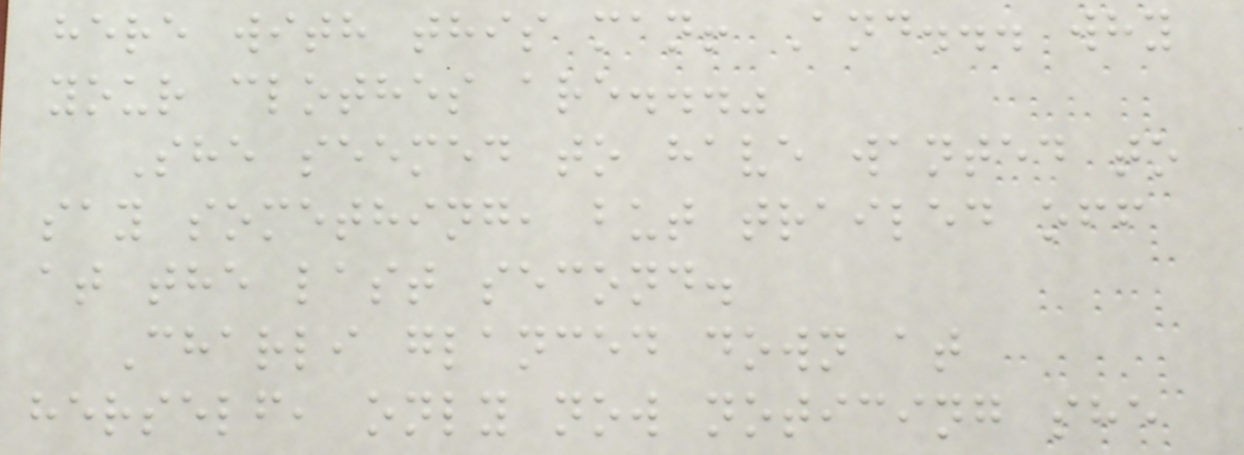here with this man! And... why
your clothes are..."
She seemed to have wanted to
say something, but trailed off
at the last second.
Charli glanced down at
herself, only now noticing she
